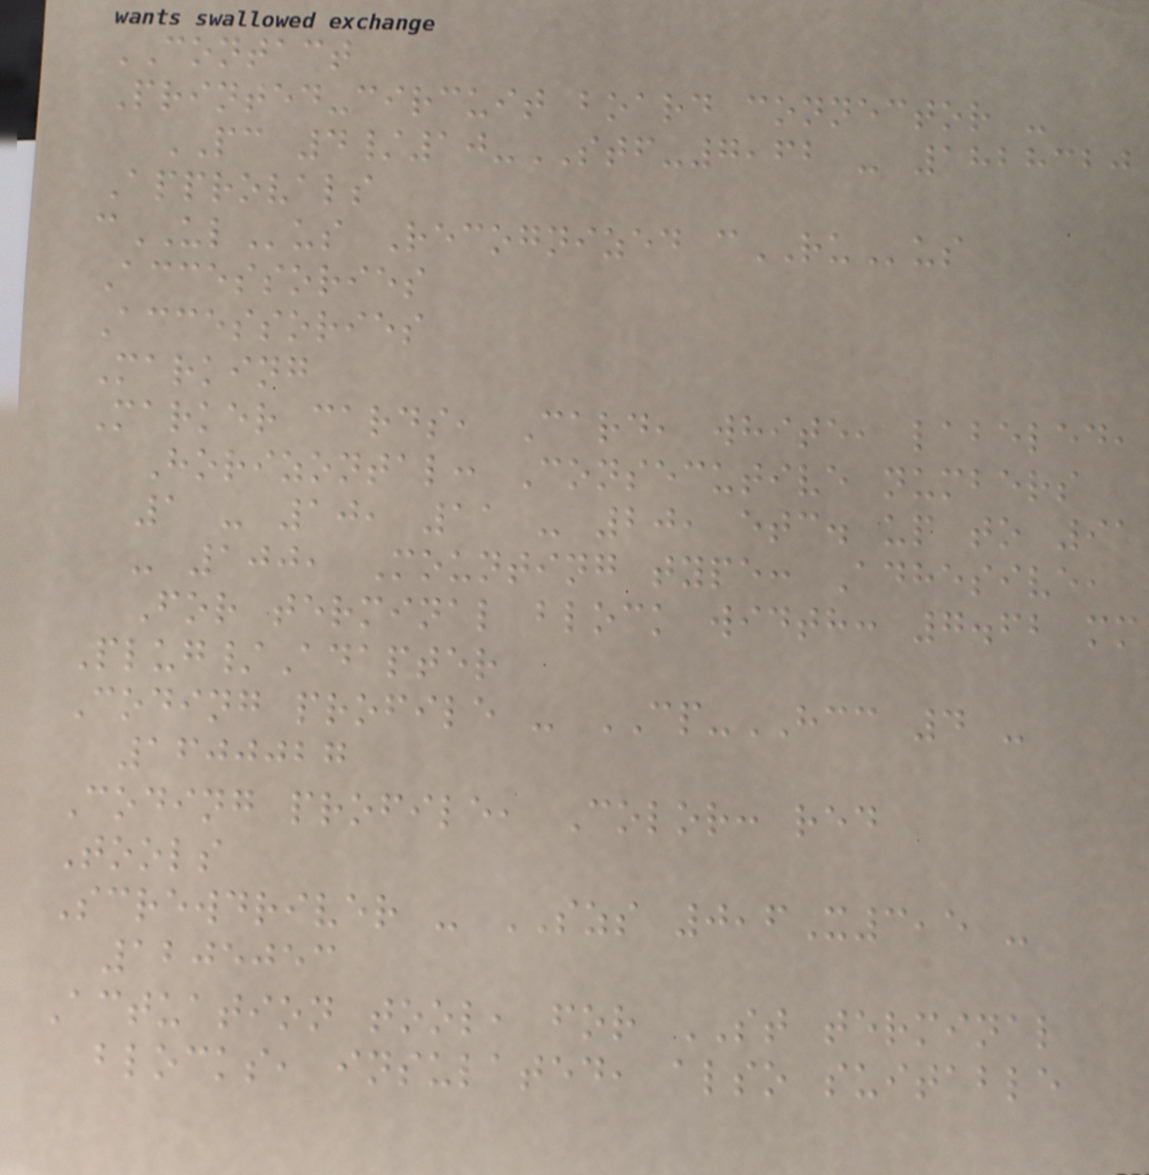CONTACT
Printed-circuit board connector -
PC 4/10-STF-7,62 - 1828320
Approvals
cULus Recognized cRUus
Accessories
Accessories
Marking
Marker cards, Card, white, labeled,
Horizontal: Consecutive numbers
1 - 10, 11 - 20, etc. up to 91
- 100, Mounting type: Adhesive,
For terminal block width: 7.62 mm
Plug/Adapter
Coding profile - CP-HCC 4 -
1600027
Coding profile, Color: red
Tools
Screwdriver - SZS 0,6X3,5 -
1205053
Actuation tool, for ST terminal
blocks, insulated, also suitable
